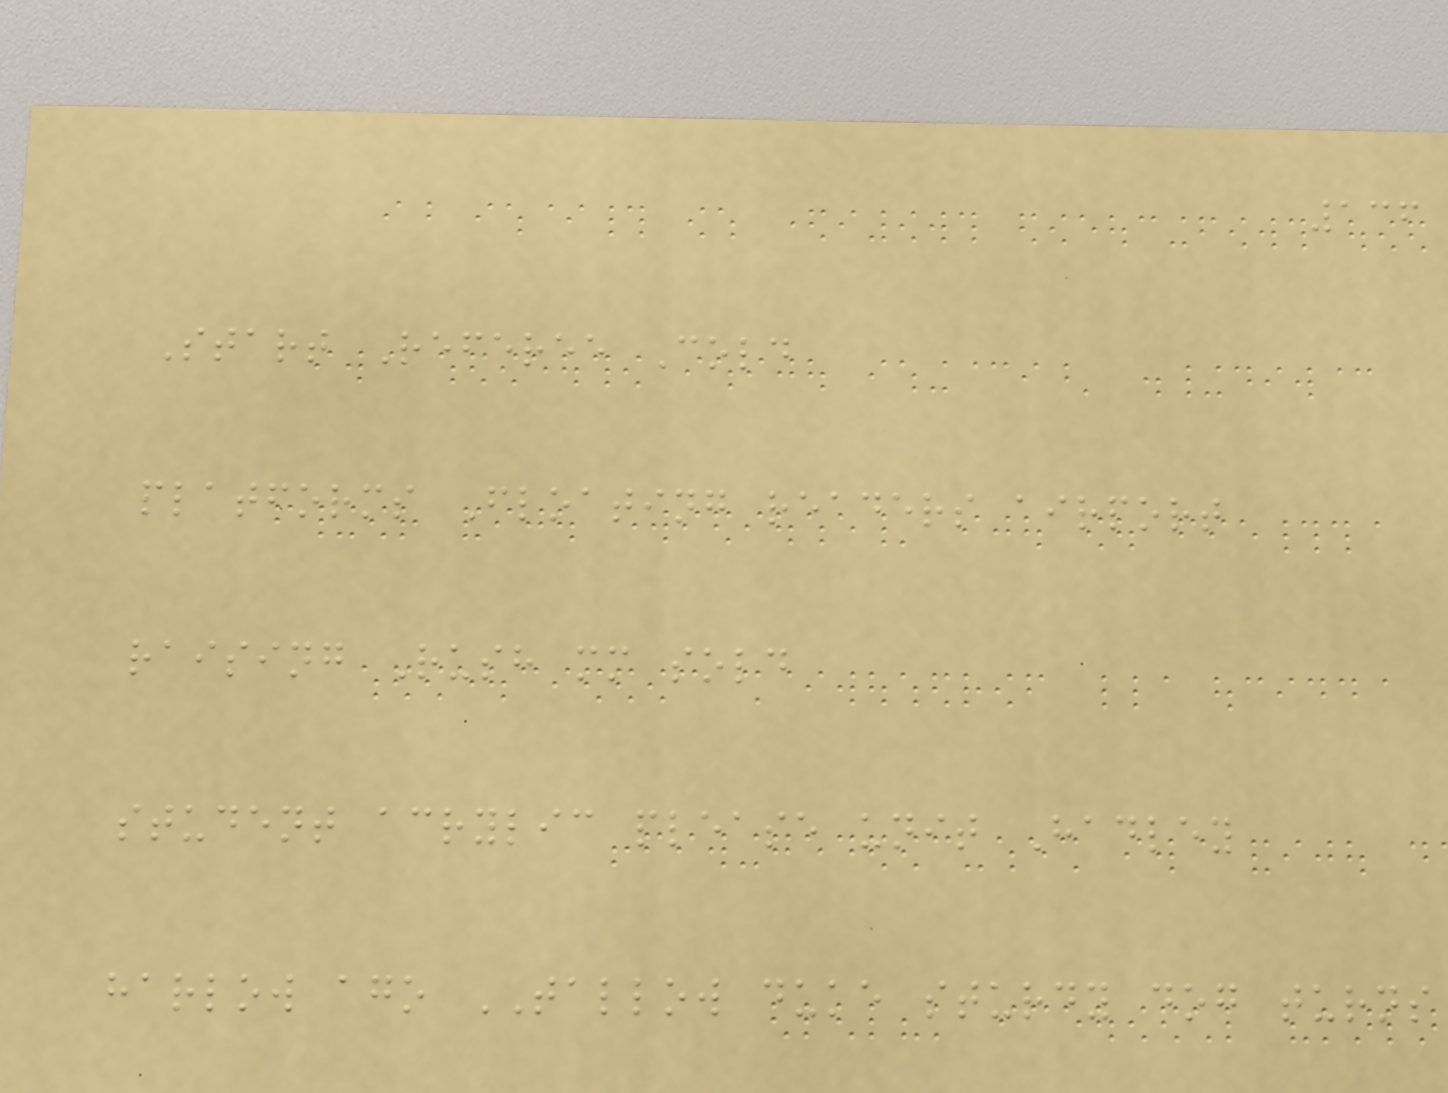136
Start Referee Cold
platforms Floating readers airport
raising Rush mm sold
student acrylic please unit Hadley
harlow ago TALLOW duke sturdy dog turns
